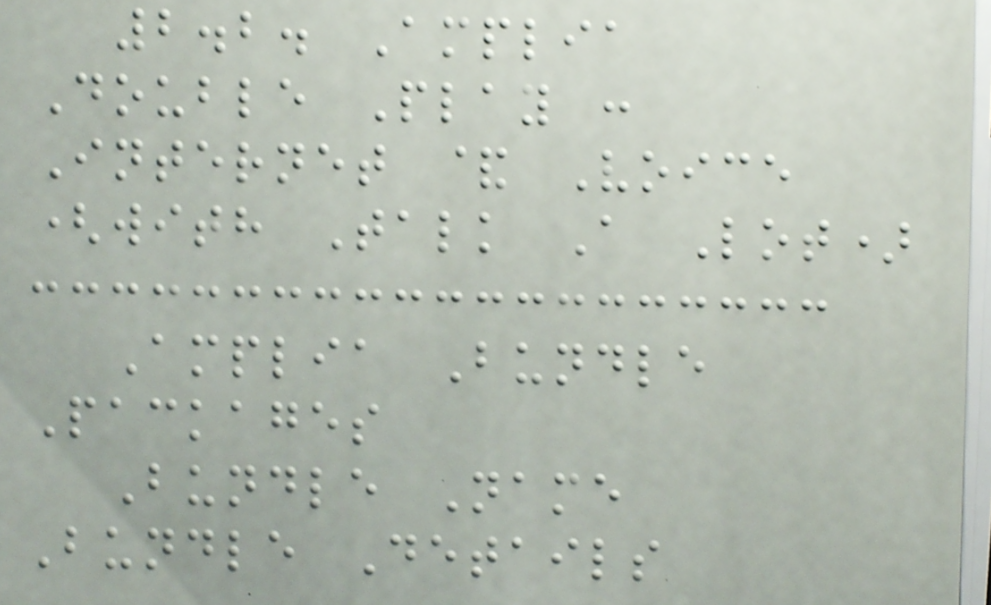2.2. Amplia
Double Play :
Internet & Voice
(with Talk A Lot)
Amplia Bundle
Packages
Bundle Name
Bundle Details
